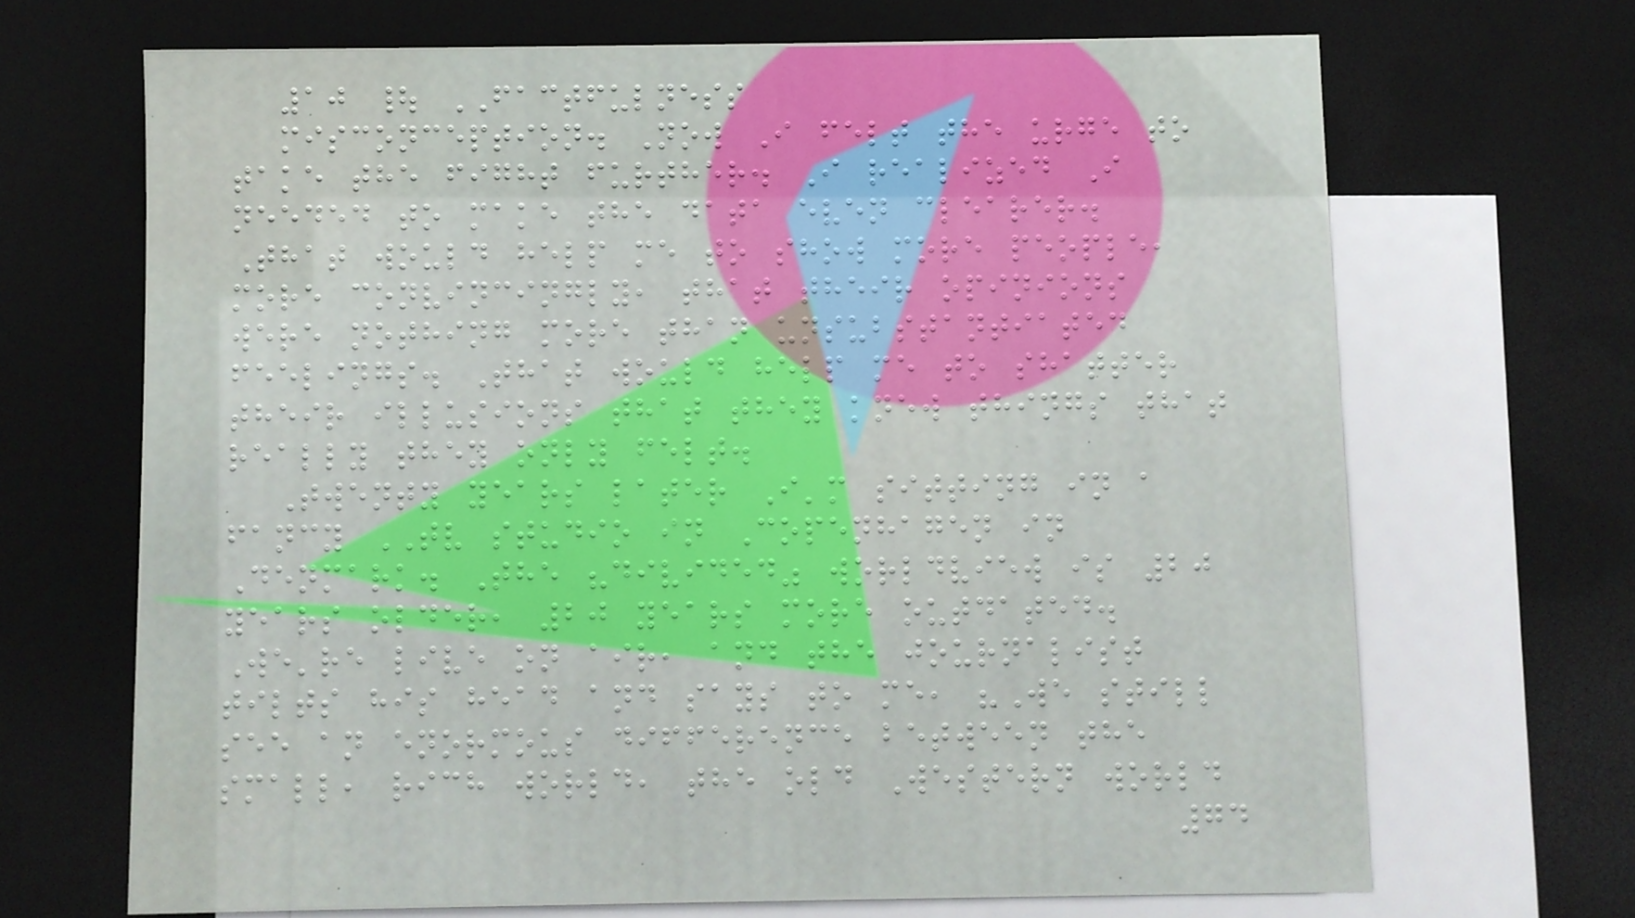10 | FACTFULNESS
misconception. Now I felt the urge to
take the fight further. I realized I
needed to make the data even clearer.
That would help me to show more people,
more convincingly, that their opinions
were nothing more than unsubstantiated
feelings. That would help me to shatter
their illusions that they knew things that
really they only felt.
Twenty years later I'm sitting in a
fancy TV studio in Copenhagen in
Denmark. The "divided" worldview is 20
years older, 20 years more outdated.
We're live on air, and the journalist
tilts his head and says to me, "We still
see an enormous difference between the
small, rich world, the old Western world
74
